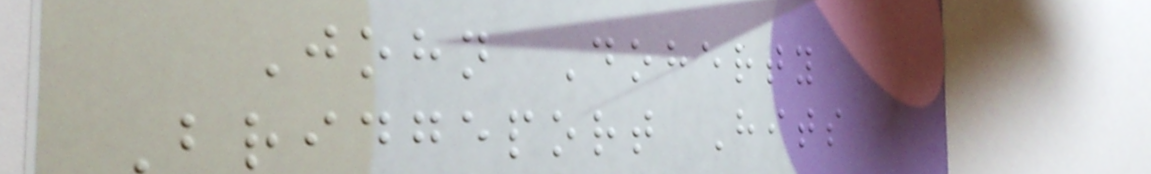John Doherty
Bridgeport Hits
